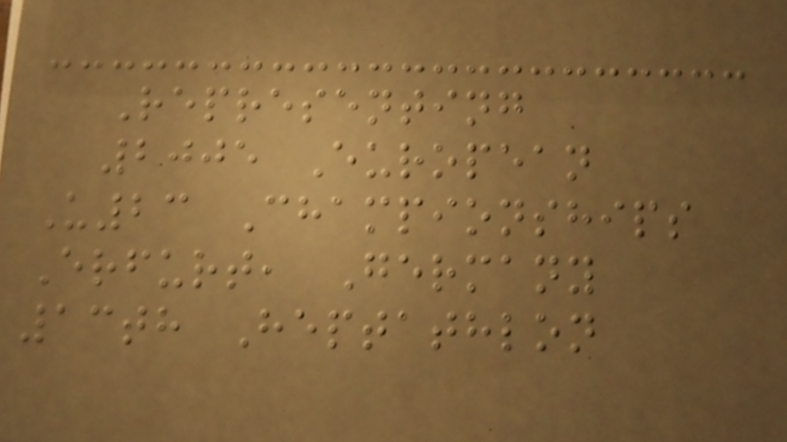Representing
2005 European
U23 Championships
Erfurt, Germany
13th Heptathlon
